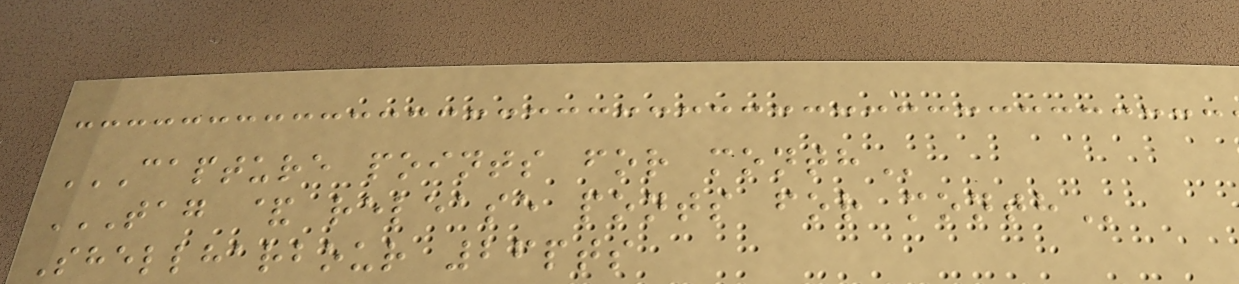CAPTURE POINTS FOR MONTH
TAG & RELEASE PONTS FOR MONTH
Shellharbour 26pts
